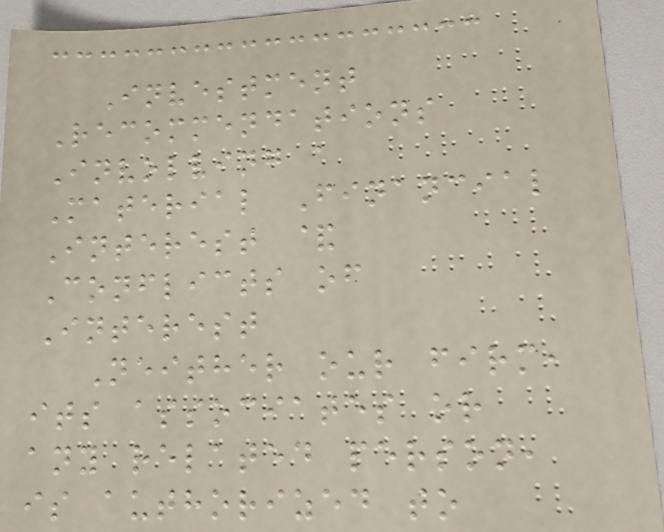Investment
Recommendations
Involving a
Material Financial
Interest &
Conflicts of
Interest
Neither our firm,
its associates or
any related person,
is authorized to
